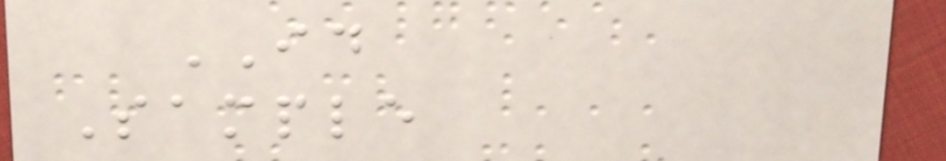ID
Sample
